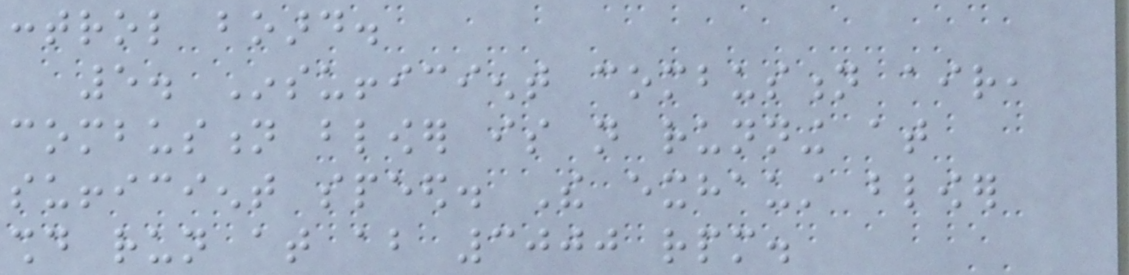control board.
5. Insufficient combustion air,
combustion blower is not running at
sufficient speed. The exhaust blower
should run at about 3000 rpm.
